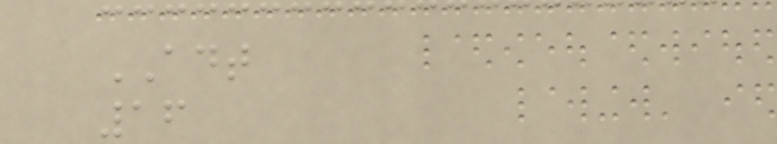ADT
16
